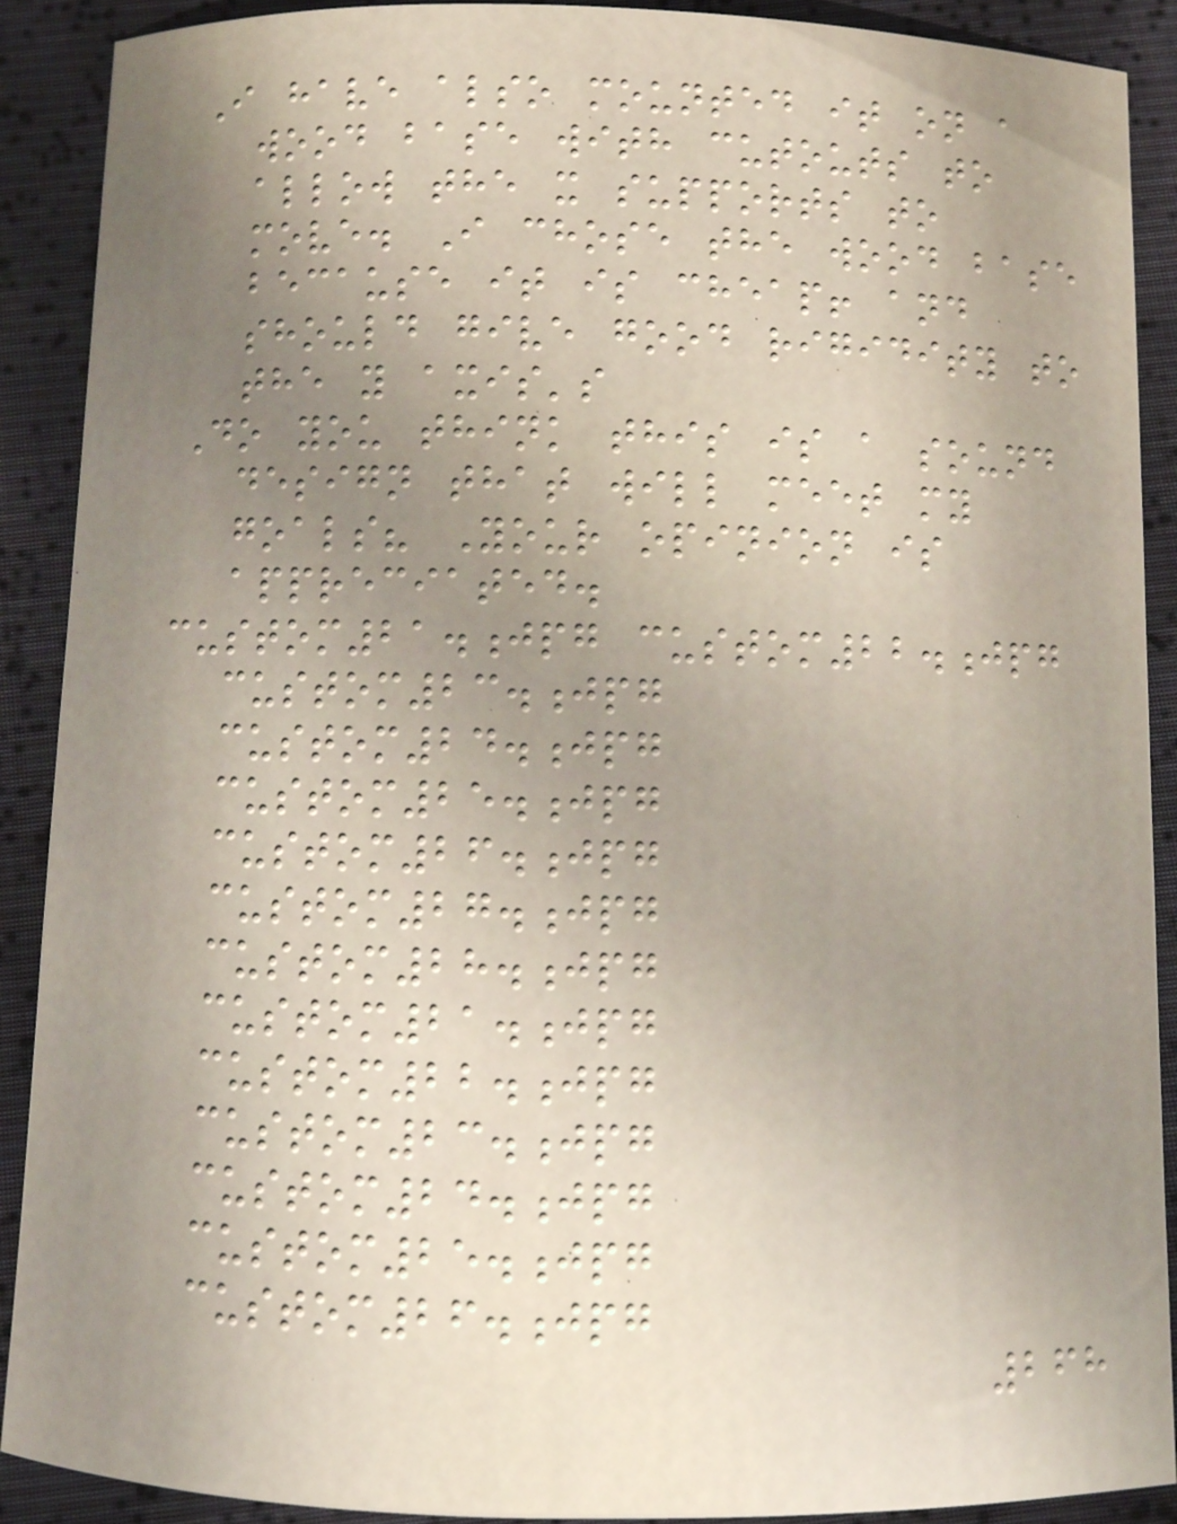I have also mounted it on a
wood base with cutouts to
allow the x supports to
move. I chose the wood base
because it is cheap! and
should give good rigidity to
the y axis's
Do you think this is a sound
design that will meet my
goals? Your opinion is
appreciated.
custom21.jpg custom22.jpg
custom23.jpg
custom24.jpg
custom25.jpg
custom26.jpg
custom27.jpg
custom28.jpg
custom21.jpg
custom22.jpg
custom23.jpg
custom24.jpg
custom25.jpg
custom26.jpg
268
